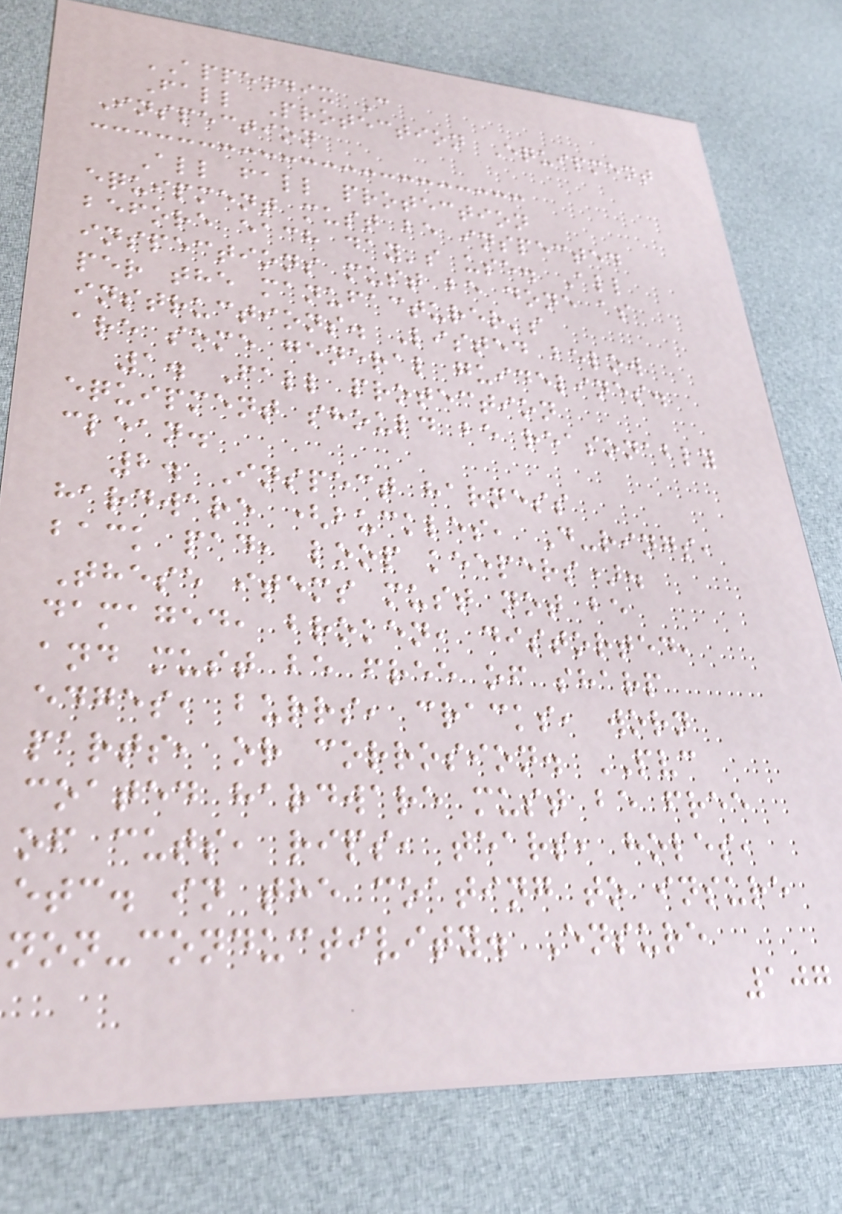APPENDIX C
Fall Protection Equipment
Inspection
All fall protection
equipment must be inspected
before each day's use. All
inspections must be done as
per the manufacturer's
instructions. Listed below
are some general guidelines.
1. Fall protection
equipment should be reasonably
clean.
2. Inspect harness
hardware (buckles, D-rings,
back pad, loop keepers).
These items must not be
damaged, broken, distorted,
and must be free of sharp
edges, burrs, cracks, worn
parts, or corrosion. PVC
coated hardware must be free
of cuts, rips, tears, holes,
etc. in the coating to insure
non-conductivity. Ensure
107
